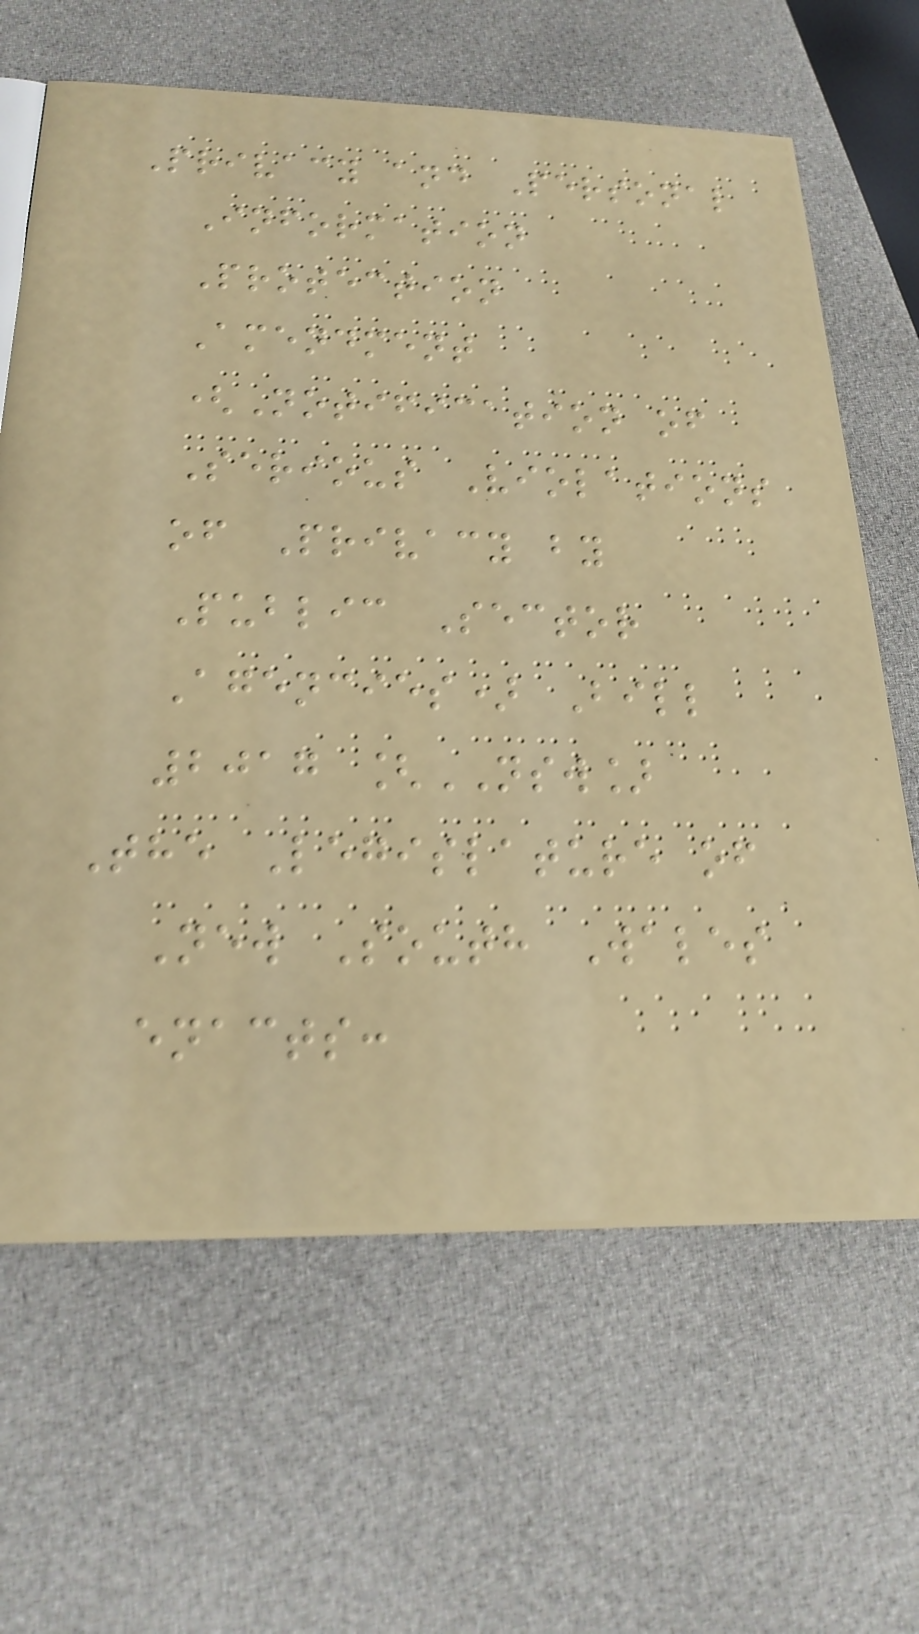Privacy and Personal
Information
Protection
Amendment
(Notification of
Serious Violations
of Privacy by
Public Sector
Agencies) Bill
2017 [NSW]
The Legislature of
New South Wales
enacts:
